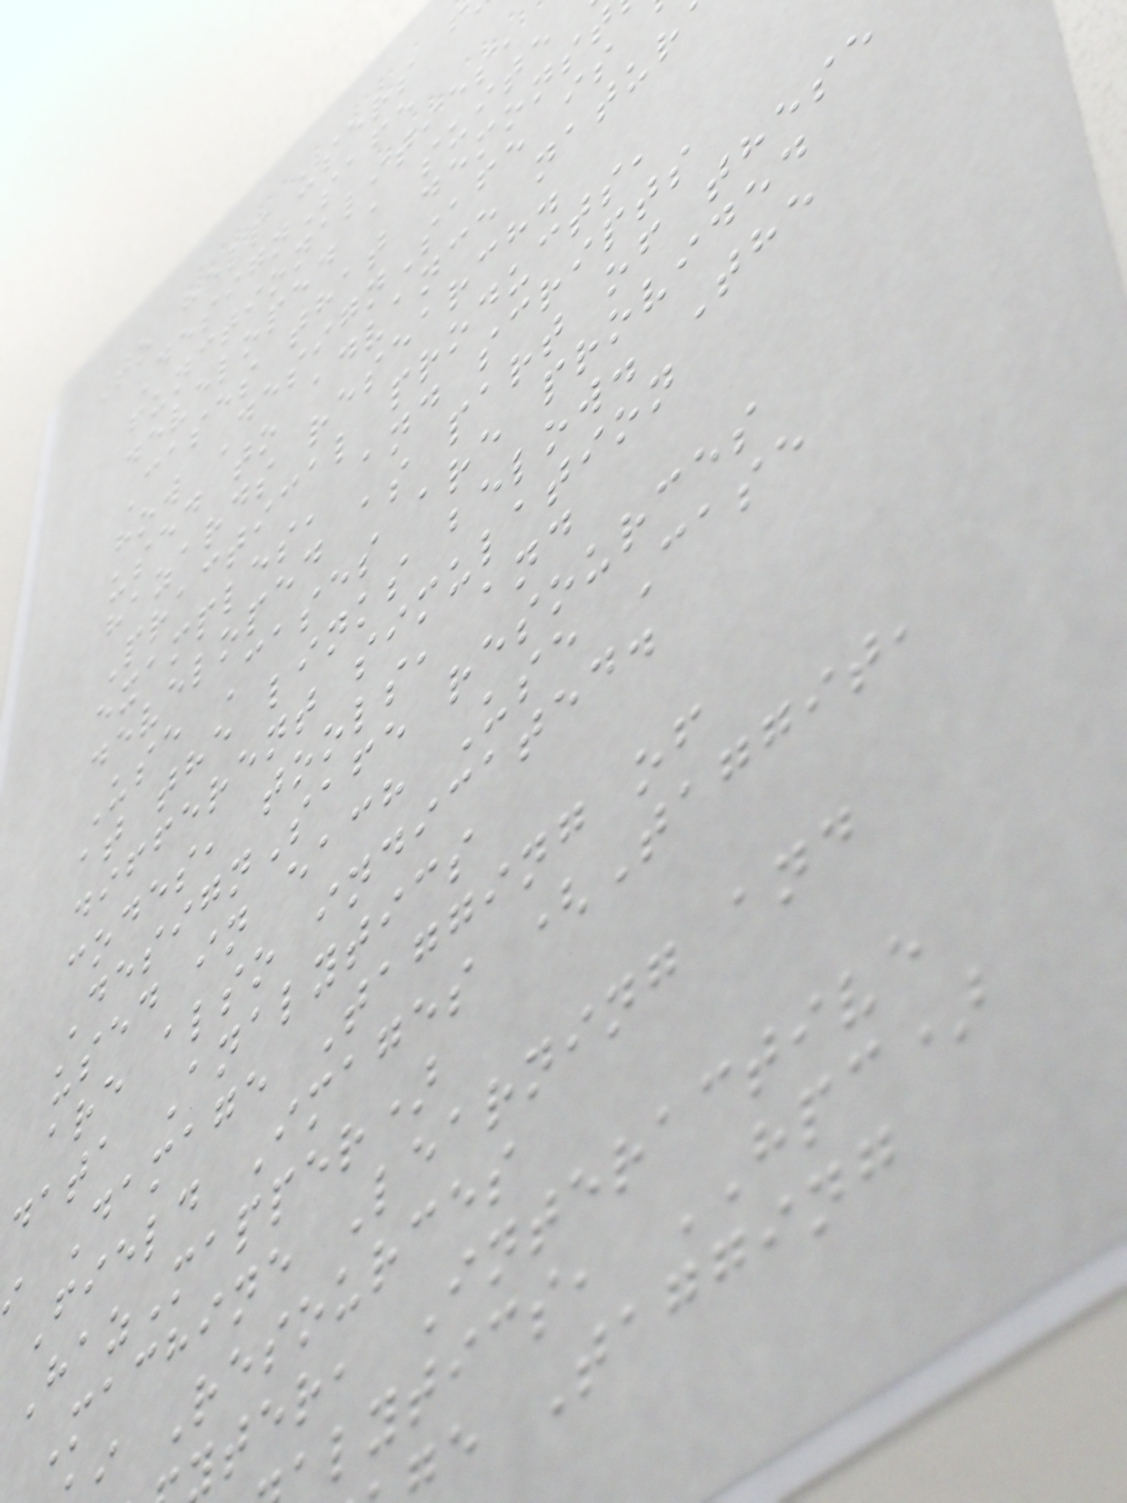To help users f
DesignSafe
functionalities,
developed a suite
Cases that demonst
how DesignSafe is
used to advance natur
hazards research.
Practical products,
examples, and scripts
developed as part of these
Use Cases are provided
at the links below. The
different simulation
codes, tools, and
DesignSafe resources
used in each Use Case
are also indicated.
data Analytics
Damage Tagging of
Field Images (Taggit,
HazMapper)
Machine Learning and
i Resources
ter, Interactive
lytics, HPC)
e Tagging
